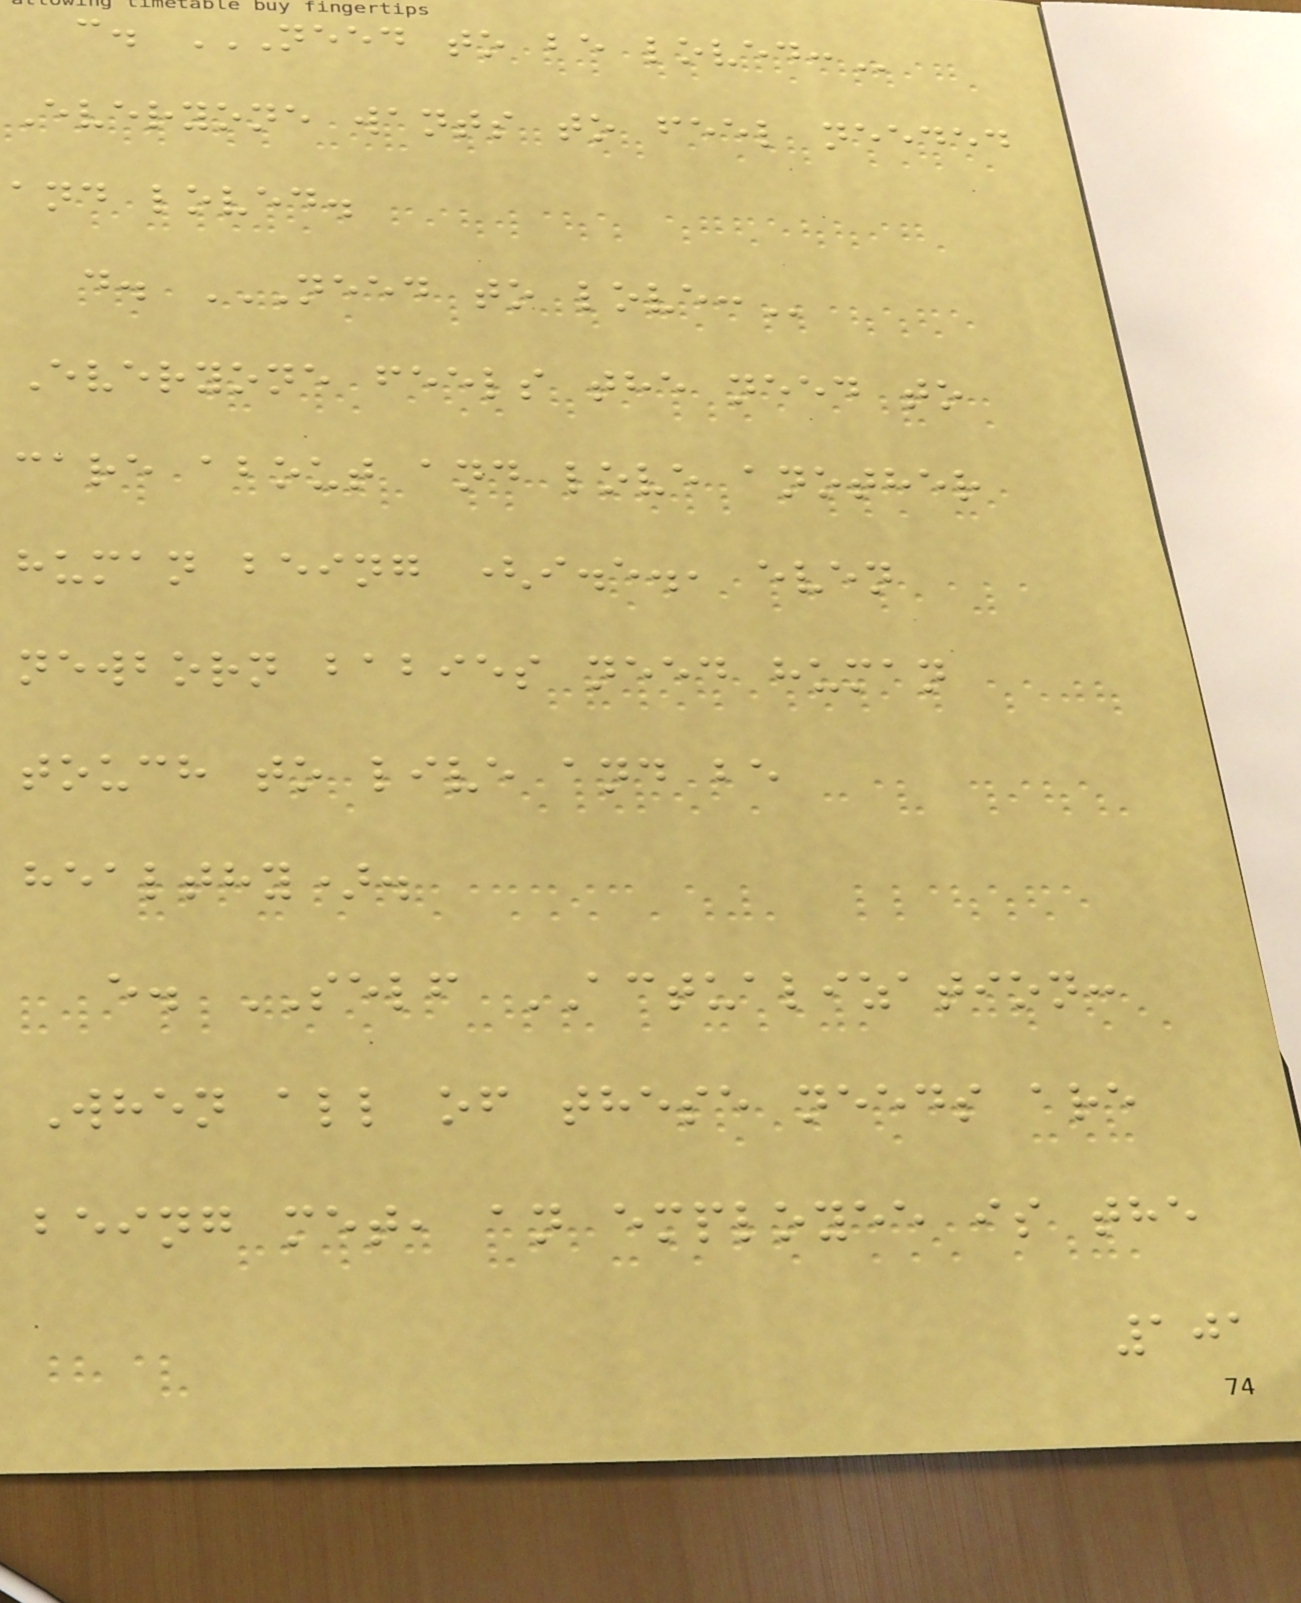c. NEED TO BE LOVED:
Everyone wants to feel needed
and loved.
d. NEED TO LOVE:
Everyone feels the need to
care about and love another
human being (i.e., even
newborn babies need human
touch to live and be
healthy).
e. SELF ACTUALIZATION:
When all of these needs are
being met, an employee is the
101
